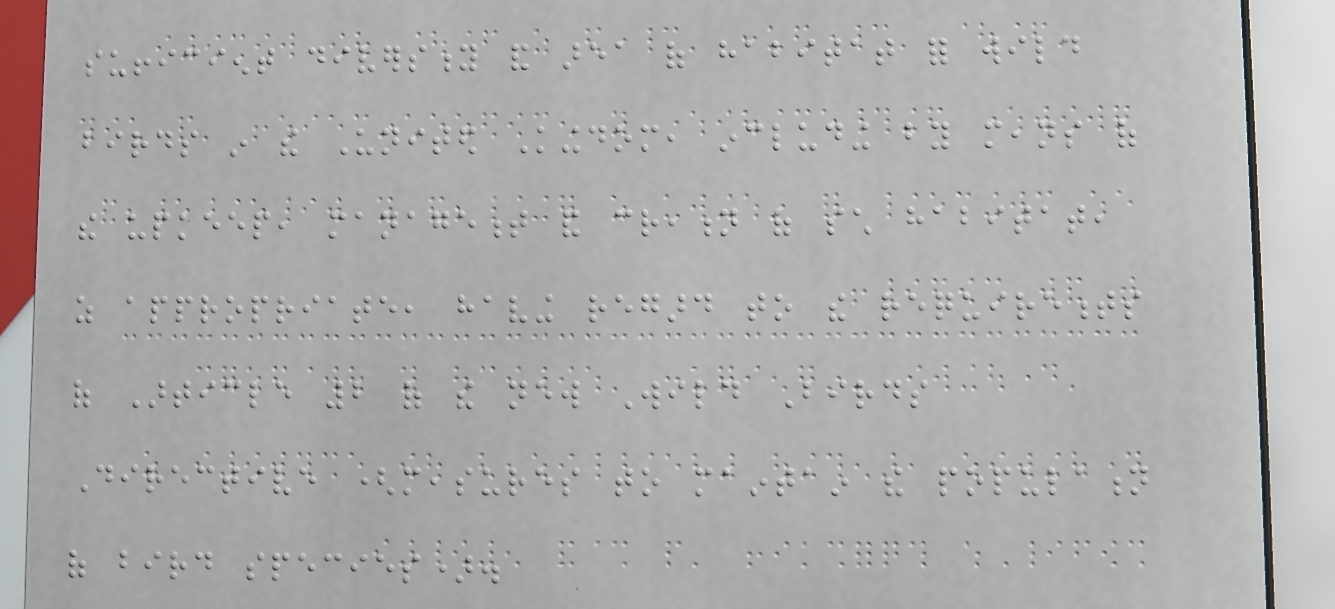sufficient diversity and area of habitat for wild
birds in the United Kingdom, including by means of
the upkeep, management and creation of such habitat,
as appropriate, having regard to the requirements
of Article 2 of the new Wild Birds
Directive (measures to maintain the population
of bird species).
